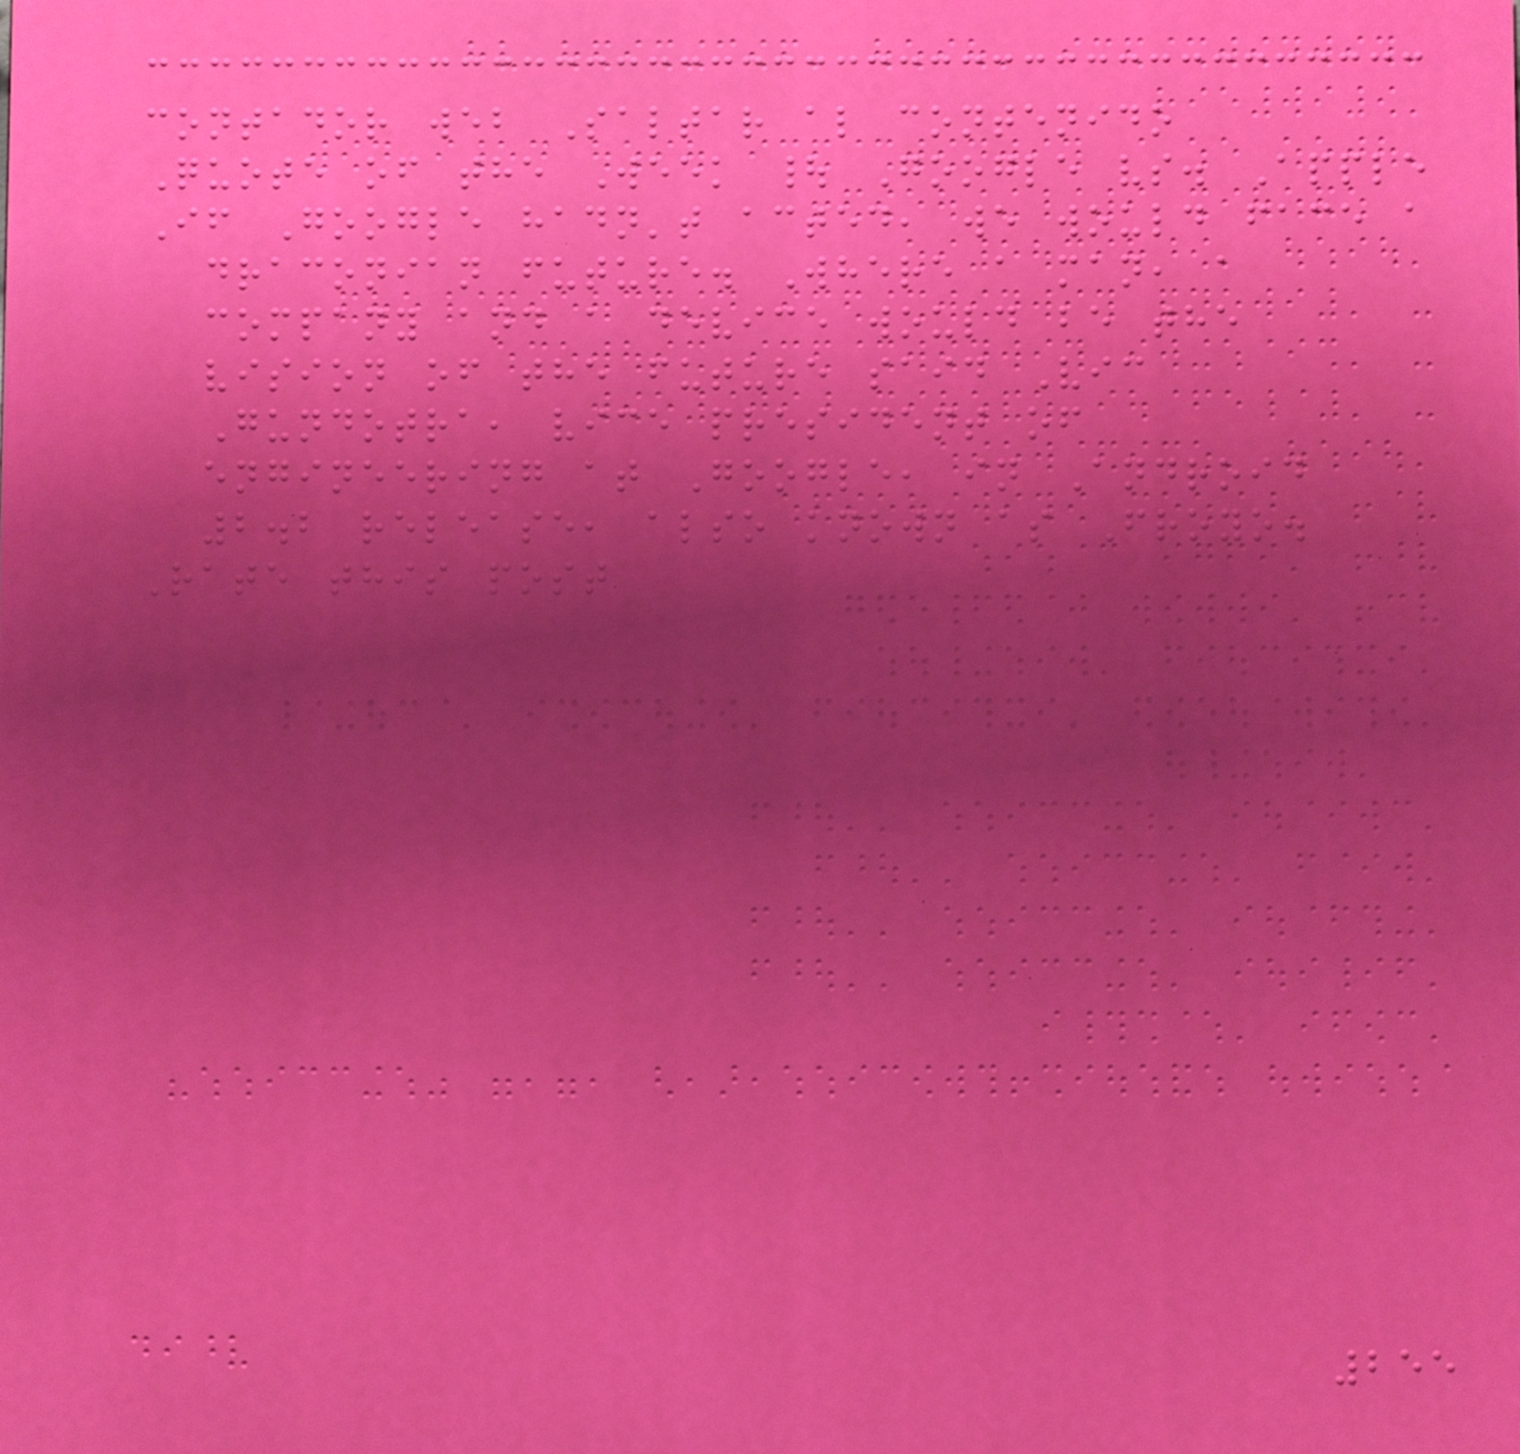contador web Saltar al contenido
Quote of the Week | Google vs. Apple
If Google hadn't acted, we would face a
draconian future. Where a man, a
company and a device would be the
vision of the future said Vic
Gundotra, vice president of
engineering at Google, in Android
2.2 release, also known as Froyo.
Rate this post
255
